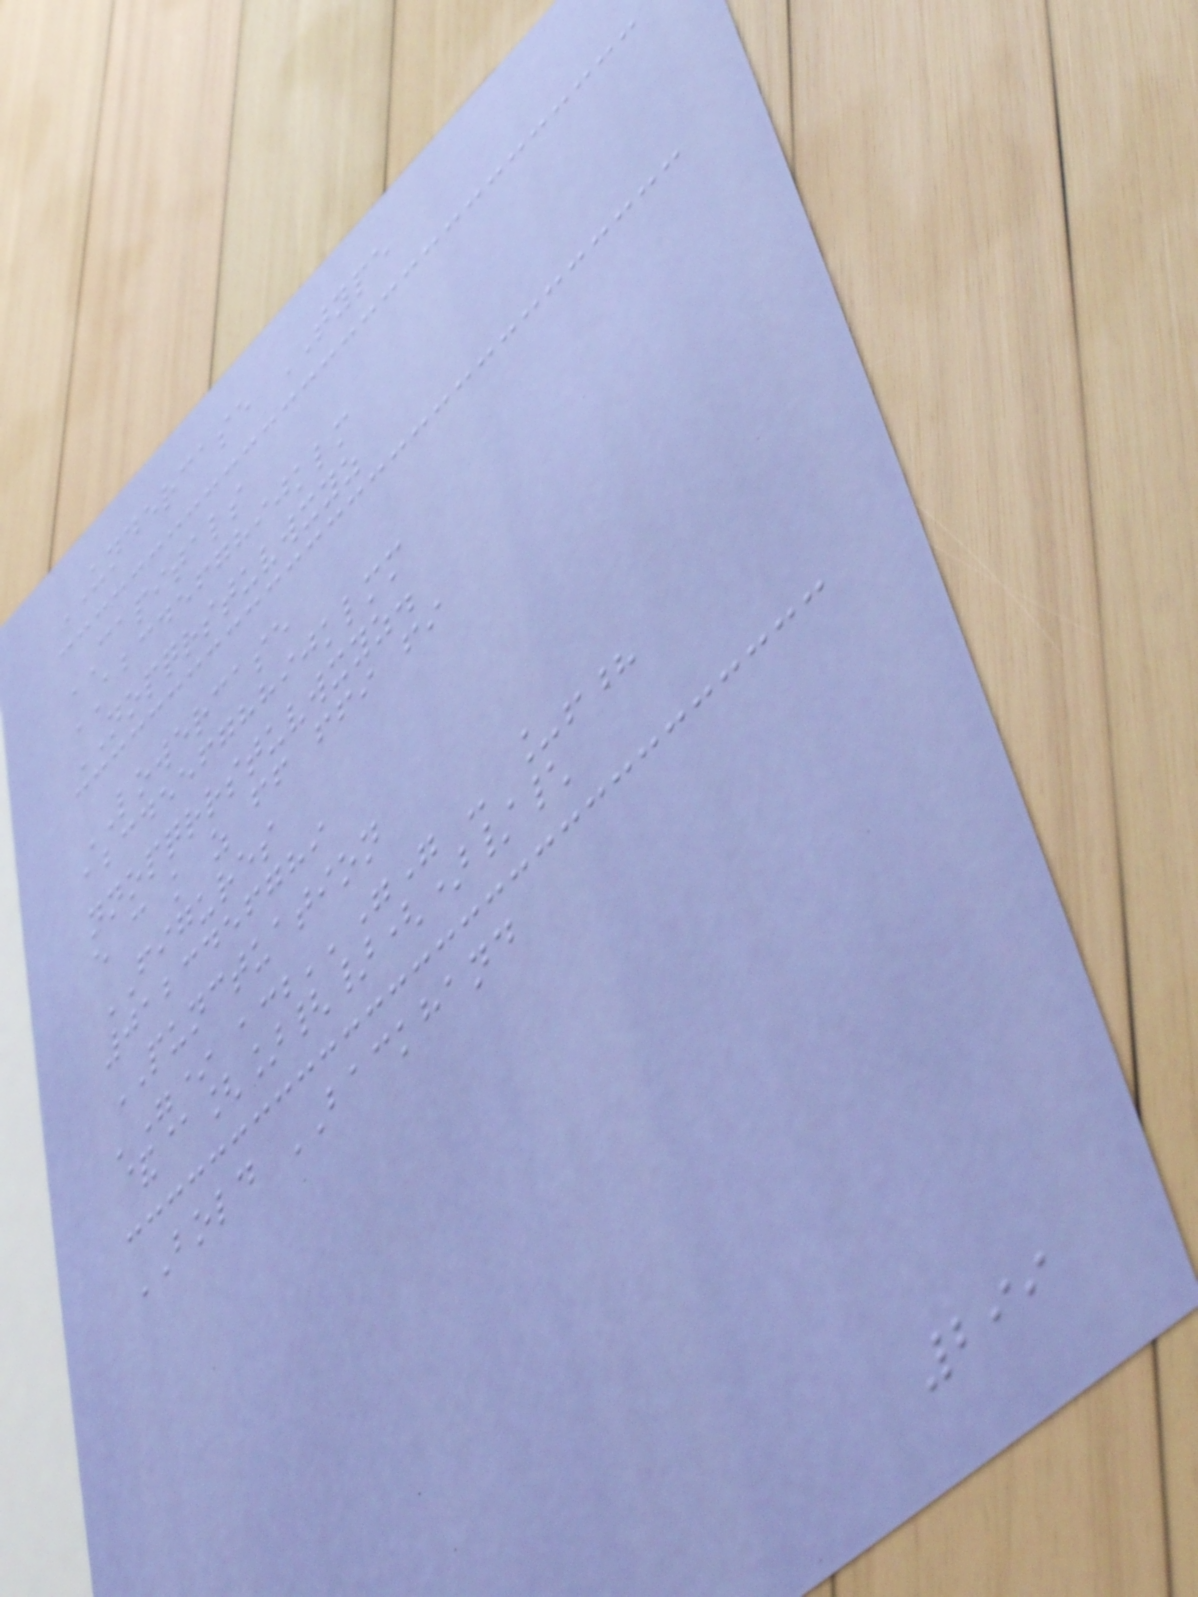UNDERCASE TYPE
CAPITALS
ABCDEFGHIJKLM
NOPQRSTUVWXYZ
LOWERCASE
abcdeefghhijklmm
nnopqrrstuvwxyz.
e c k z ff ffi fi
FIGURES
0123456789
PUNCTUATION
'"* ,:;''"" - _!?
&@[]{}()/\
BOLD BACKHAND
299
